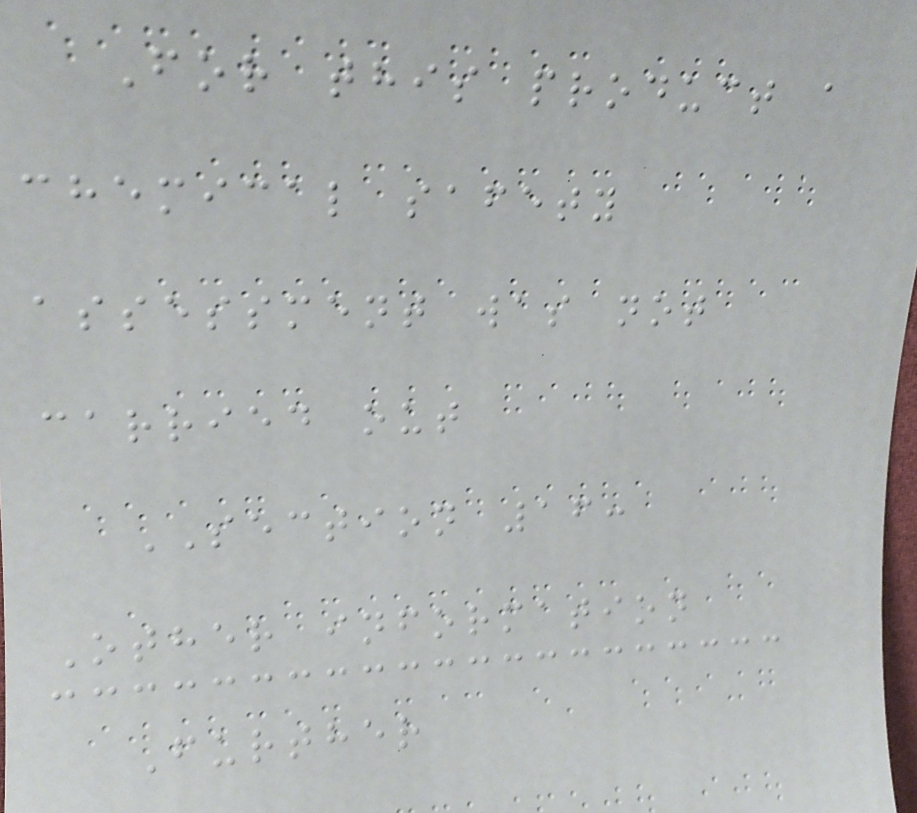For this product a
chemical safety
assessment was not
carried out
SECTION 16:
Other information
Further
